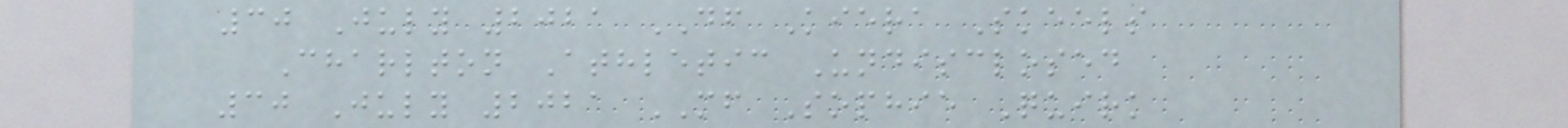30 July 2021 DF Kiera Skeels
Charlton Athletic Undisclosed
30 July 2021 MF Sophie Quirk
